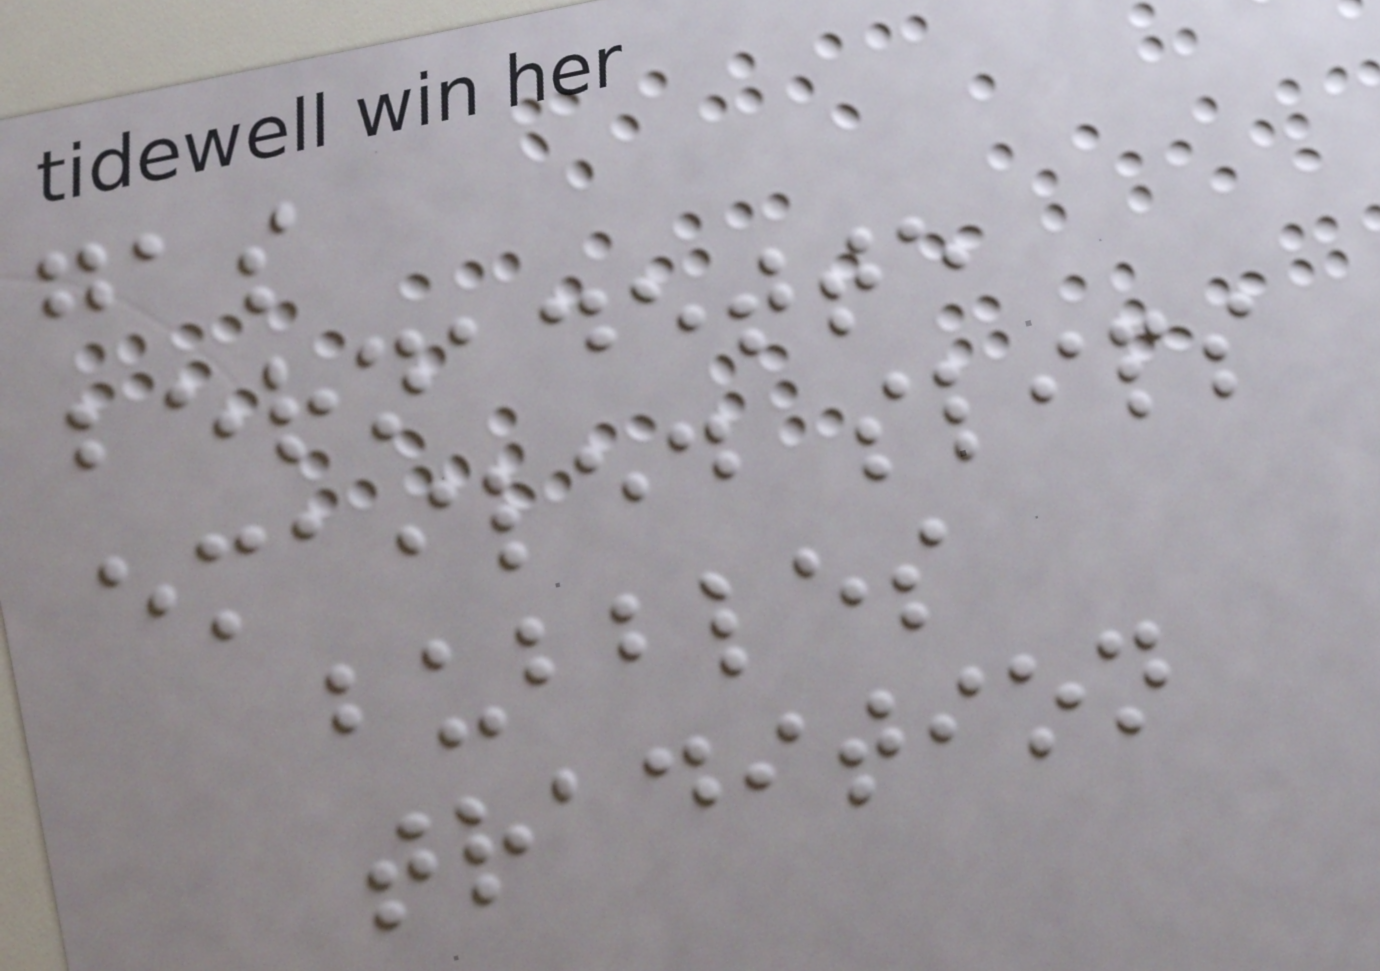gas
bernadette
emailed slips
bubbles
tradition
